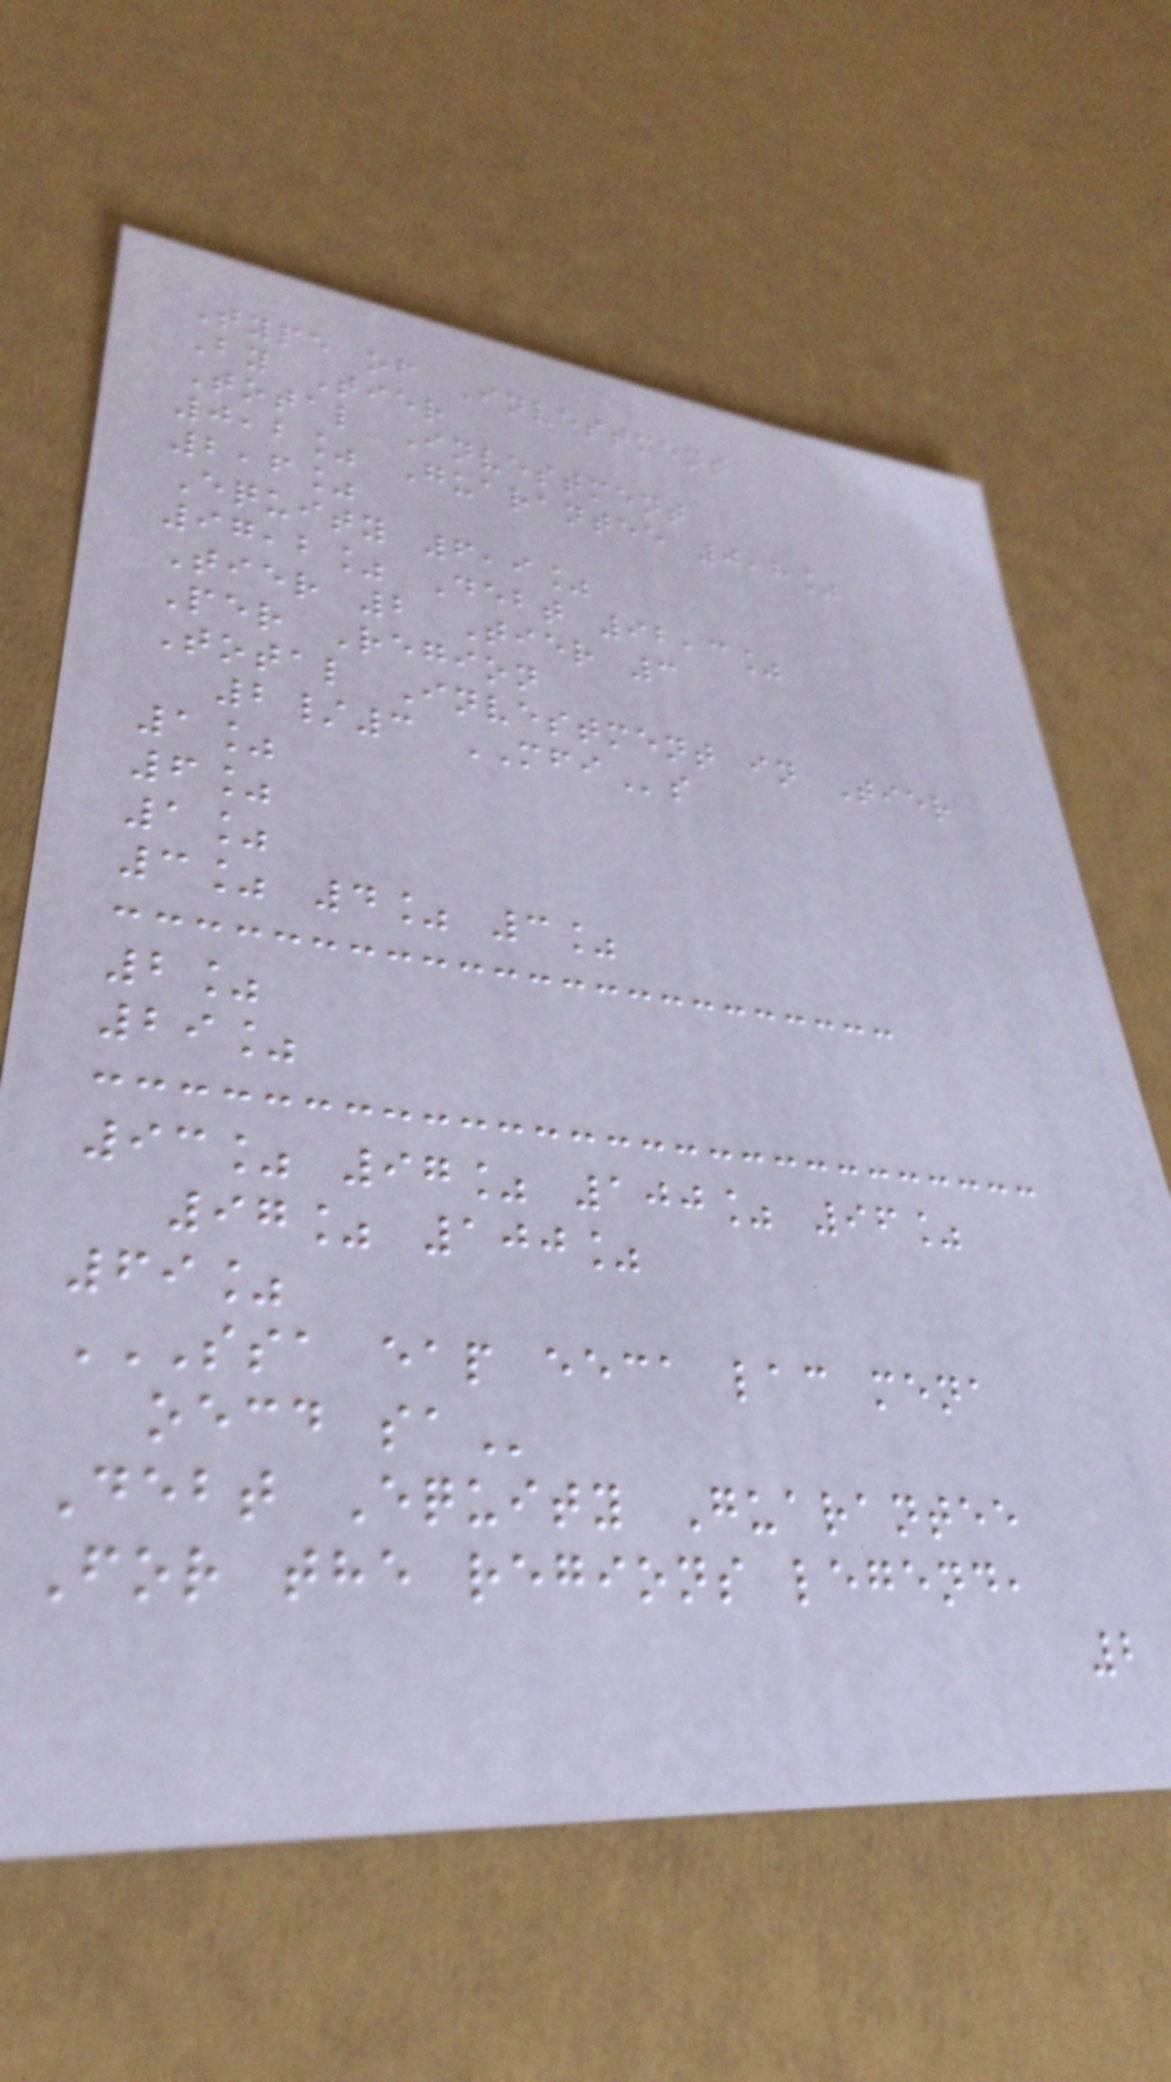Type of Investment
By Tier
Total Investment
0,2% Guarantee 0,8%
2,6%
Equity 6,9%
97,2% Debt 92,3%
Tier 2 Tier 3
Per Region
Total Investment in Tier
2/3 MFIs
1%
6%
1%
3% 4% 3%
2%
29%
93% 97% 100% 96%
97% 100%
69%
SSA EAP EECA LAC MENA
OECD SA
Debt Equity Guarantee
For the regions legend,
2
